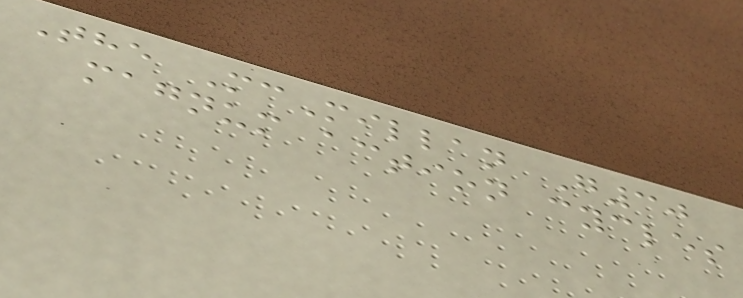The McMillan G30
magnum action cycles
